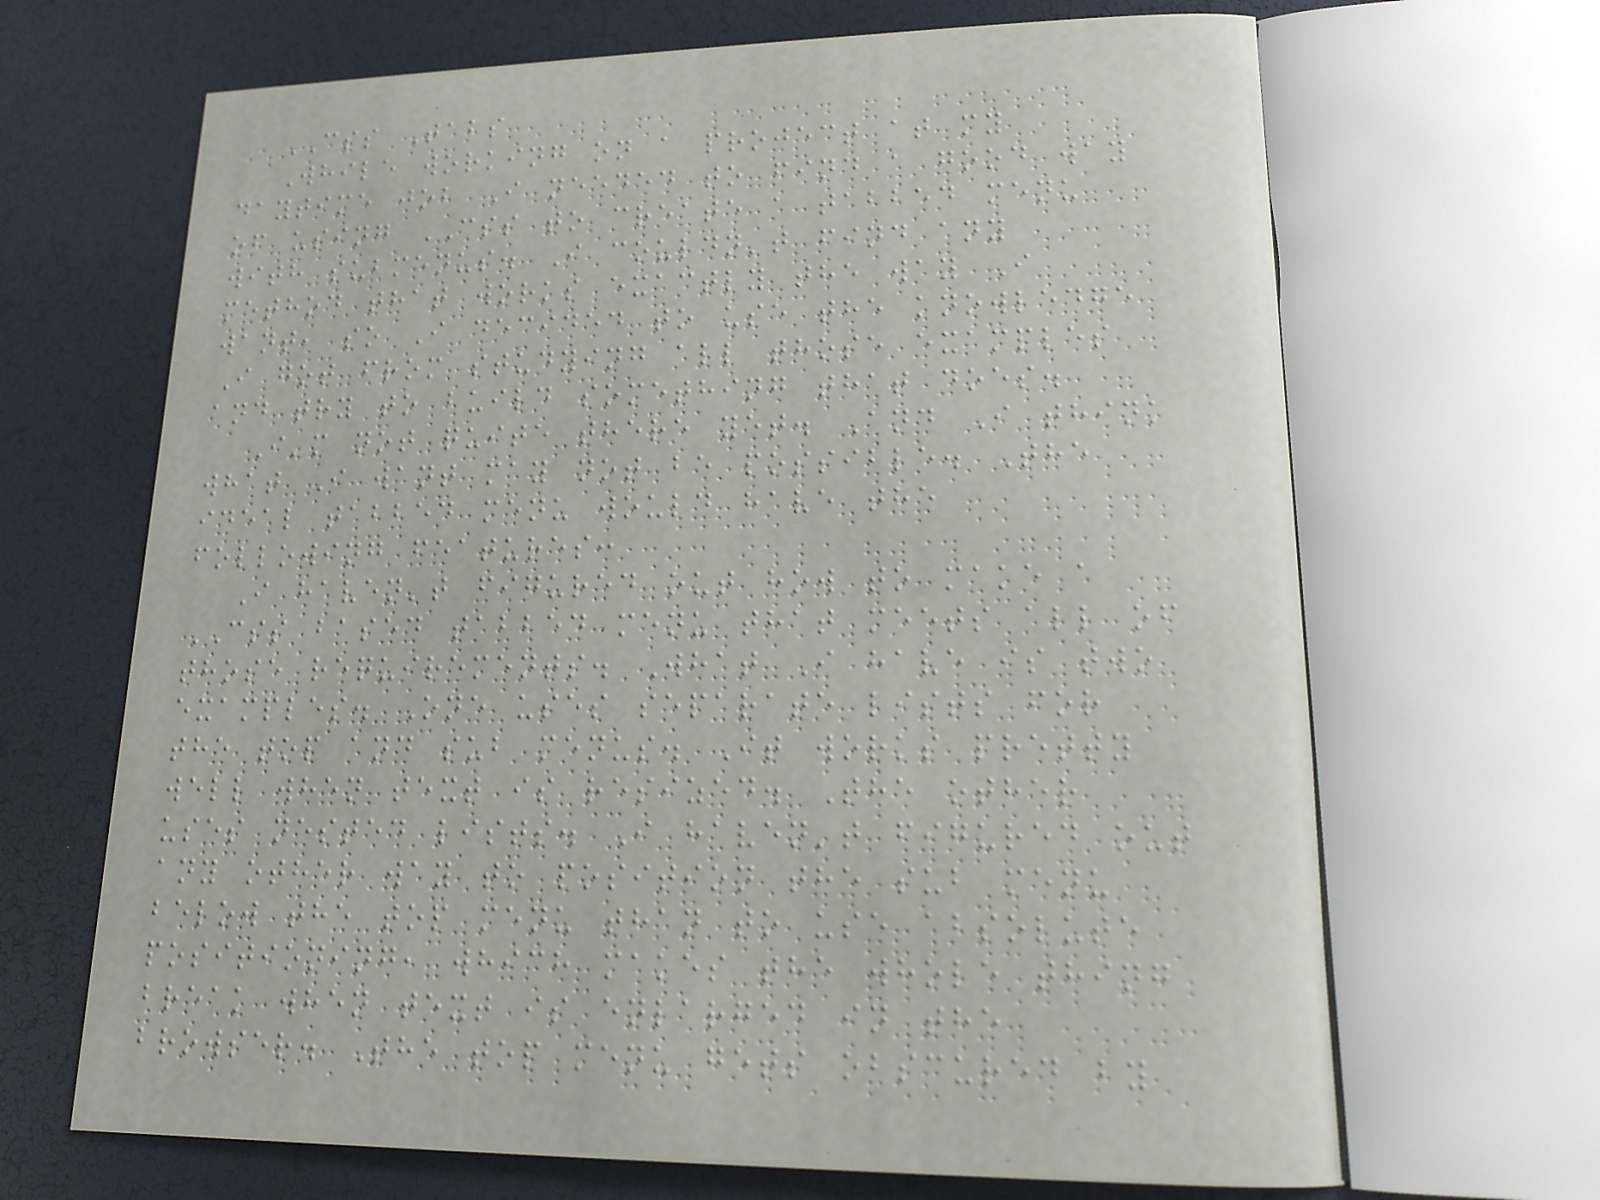CSS Tabs
While working on a project at my
daytime job I needed to find a good way
of using CSS to create a tabbed menu
with submenus. I couldn't find any
method that works exactly the way I
want, so I decided to use the knowledge
I got from studying all those examples
and try to build something that does.
I'm not quite there yet. And I think
what I want may not be possible. The
ideal tabbed menu would have the
following features:
I haven't figured out how to make a
CSS based tabbed menu that meets all of
those requirements. What I have is two
examples. One uses separate lists for
the top and sub menus. It works pretty
well when text is resized. The other
uses nested lists. I haven't figured out
any other way to position the sub menu
below the top menu than to use absolute
positioning, which makes the whole thing
break when text is enlarged in the
browser. The top menu gets obscured by
